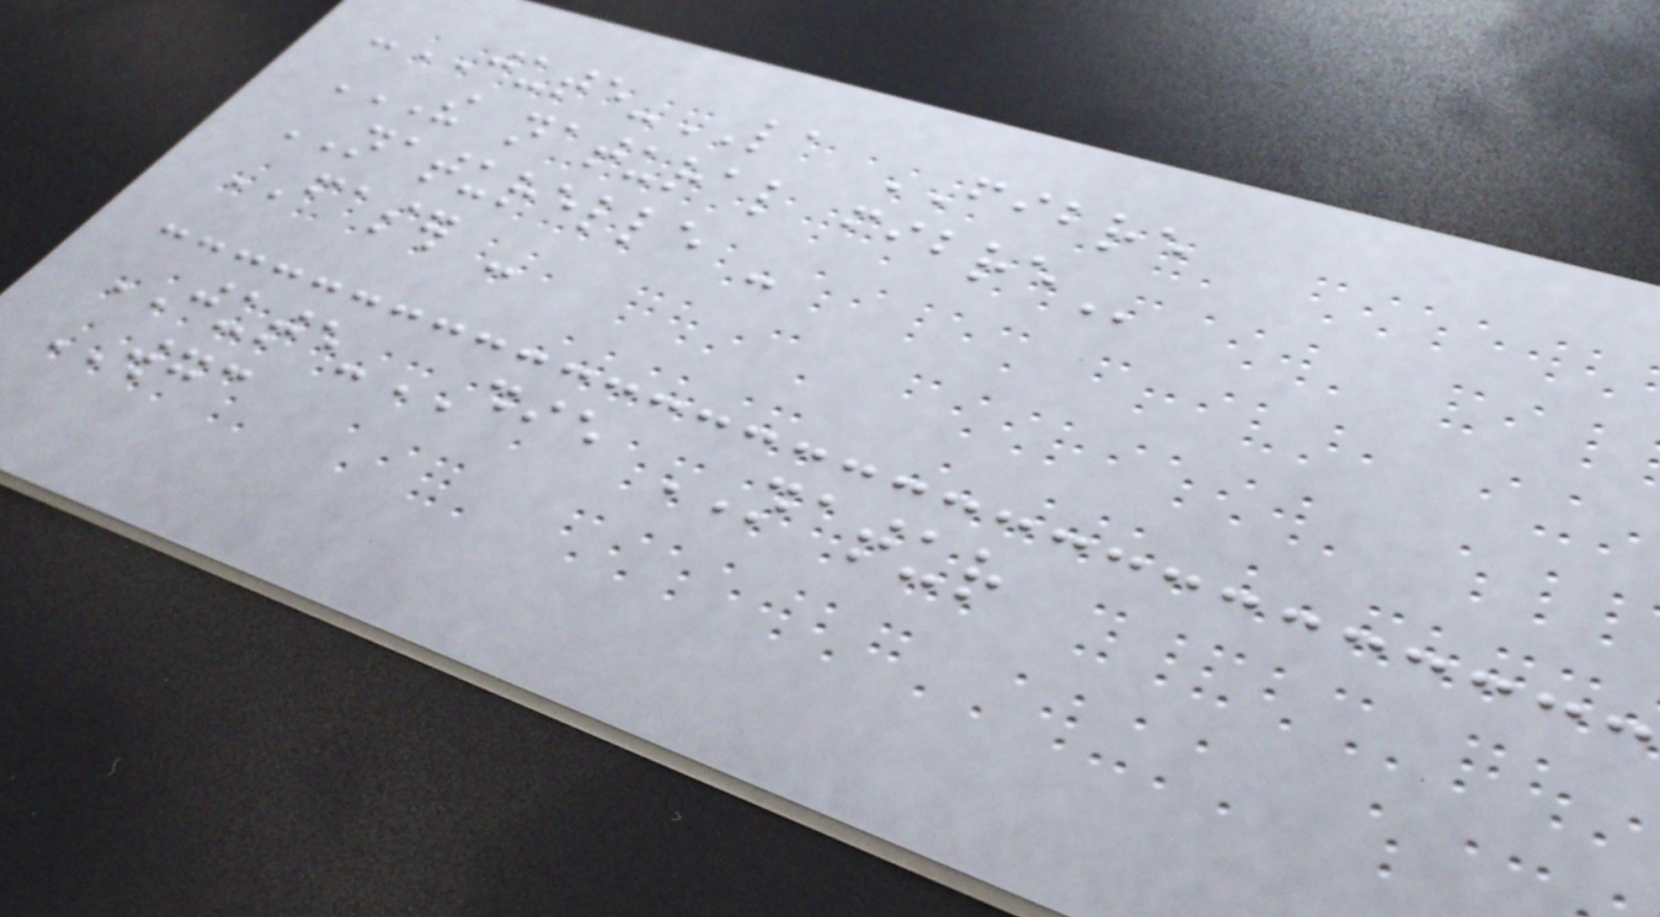-JUTE-LA FIBRE
THE NATURAL FIBRE
NATURELLE -
FASER -
JUTE-DIE NATUR
WGC
